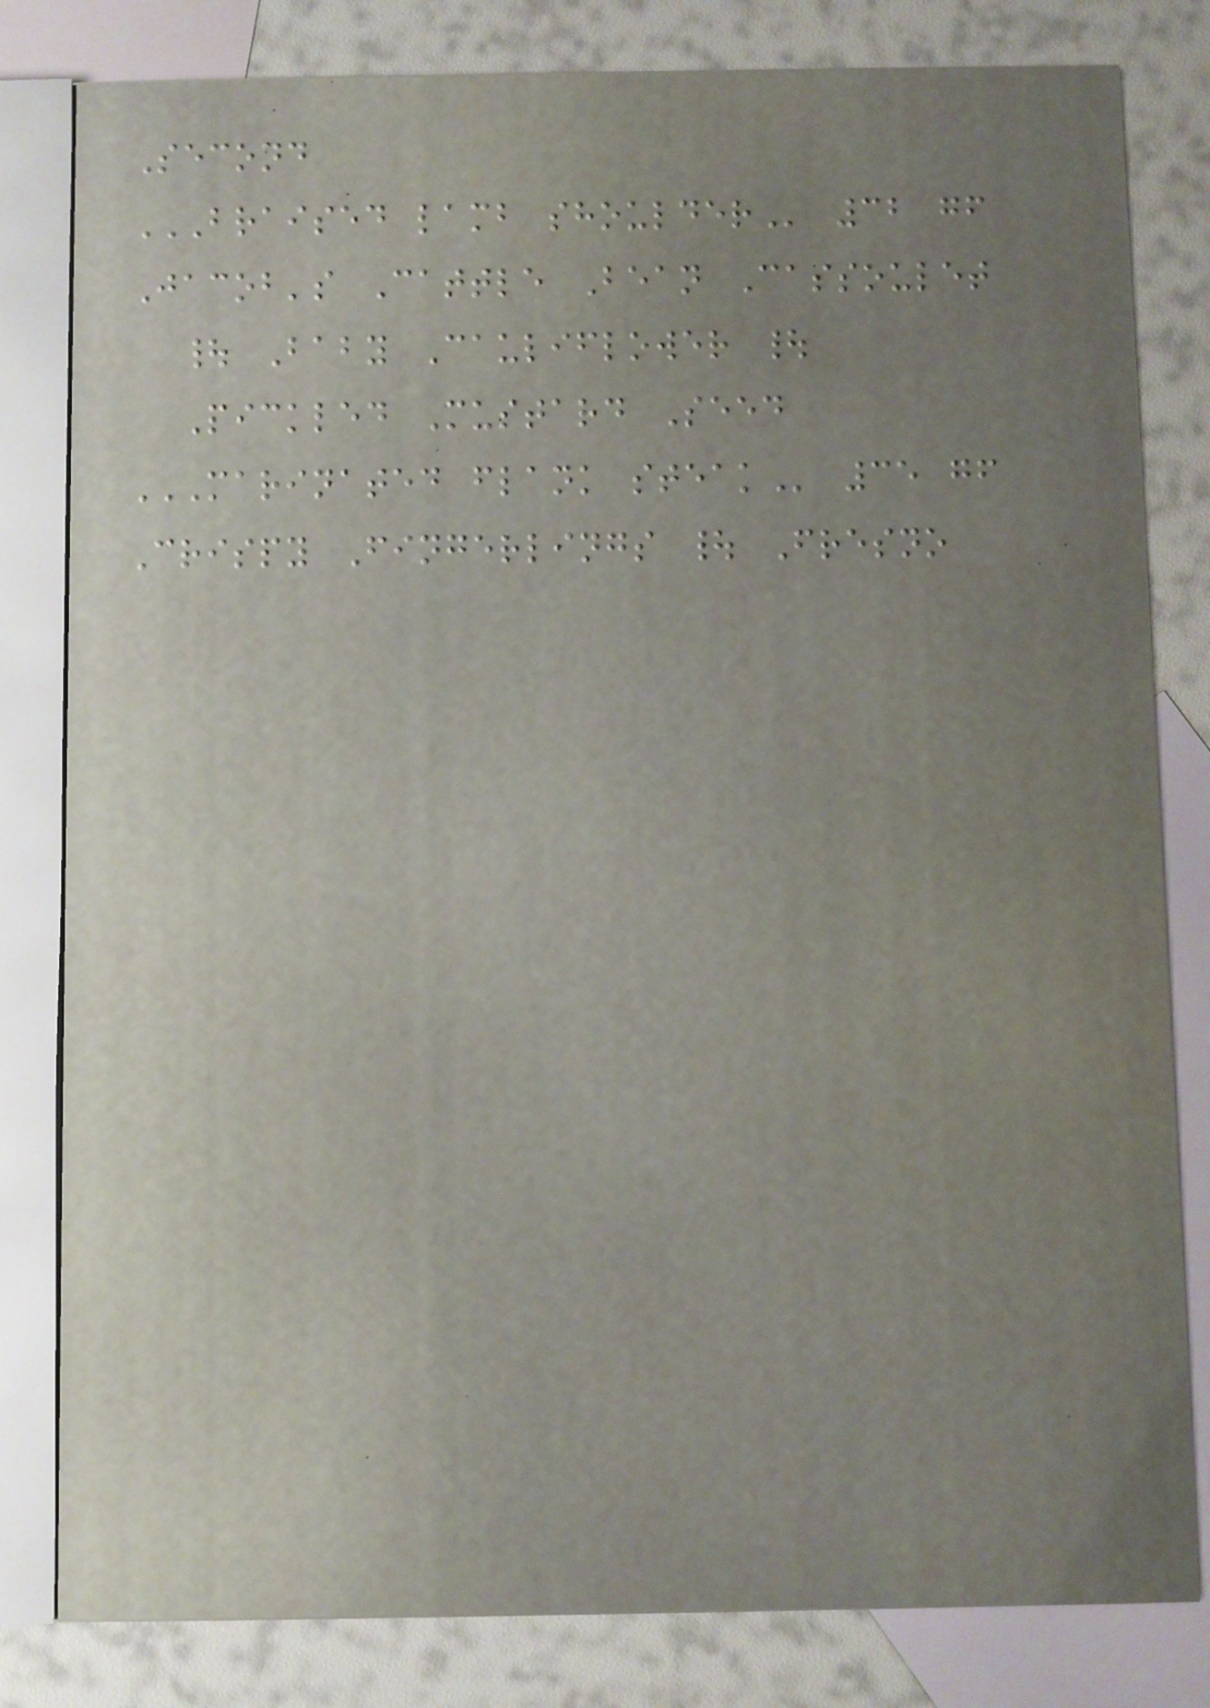Second
BRAISED LAMB SHOULDER 32 gf
Jacob's Cattle Bean Cassoulet
| Baby Cauliflower |
Pickled Mustard Seed
MARINATED FLANK STEAK 35 gf
Crispy Fingerlings | Fresno
